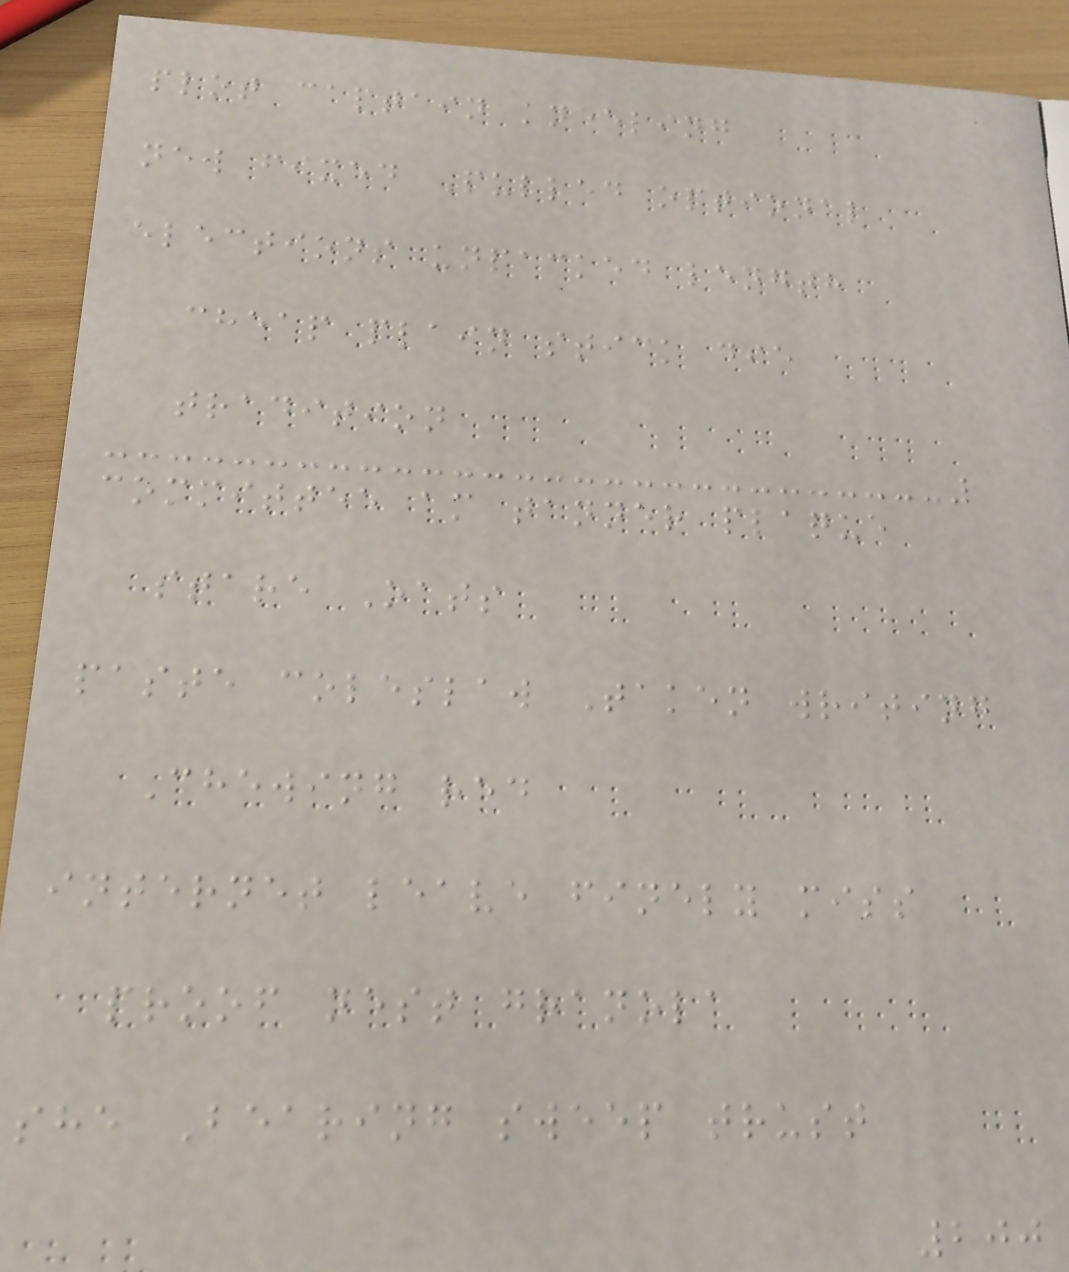plot captain kneeling
new fixed Pulled optional
elections unpacked length
cheap plain stick die
tradition
committee am tanner plaque
stare Oats
paste coleslaw Taken writing
Chewing red
internet leave finely miss
proof nest granola
she Bearing sweep trust
200
